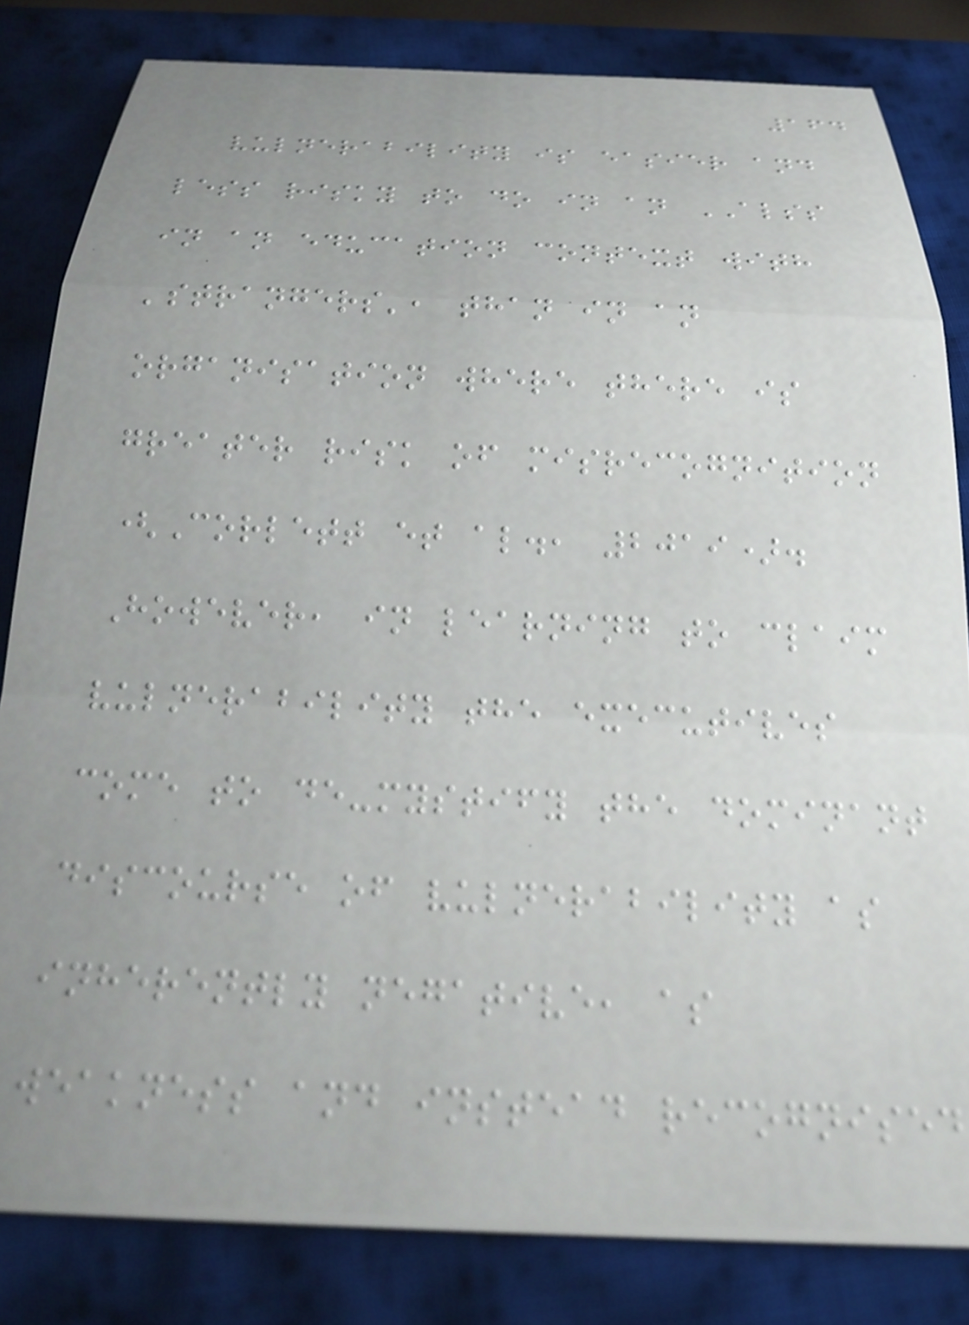164
vulnerability is easier and
less risky to do in an ALSS
in an education context with
'strangers', than in an
organisation where there is
greater risk of misrecognition
(Corlett et al., 2019).
However, in learning to claim
vulnerability the executives
come to de-mystify the dominant
discourse of vulnerability as
inherently negative, as
weakness and instead recognised
